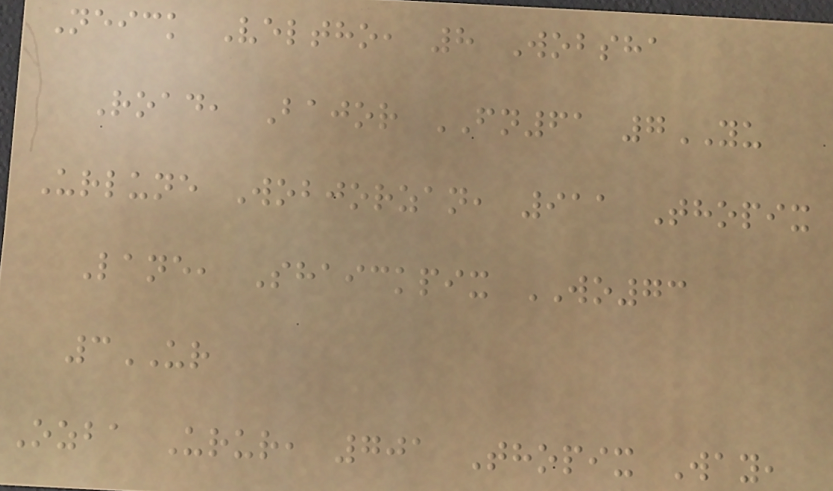Neick Veltho, 8 Wobsha
Road, Bajor FN61 7YU
Urlune Wobjorzan, 911 Thopix
Lane, Shaickpix WO73
3UR
Ozba Urur, 701 Thopix Way,
